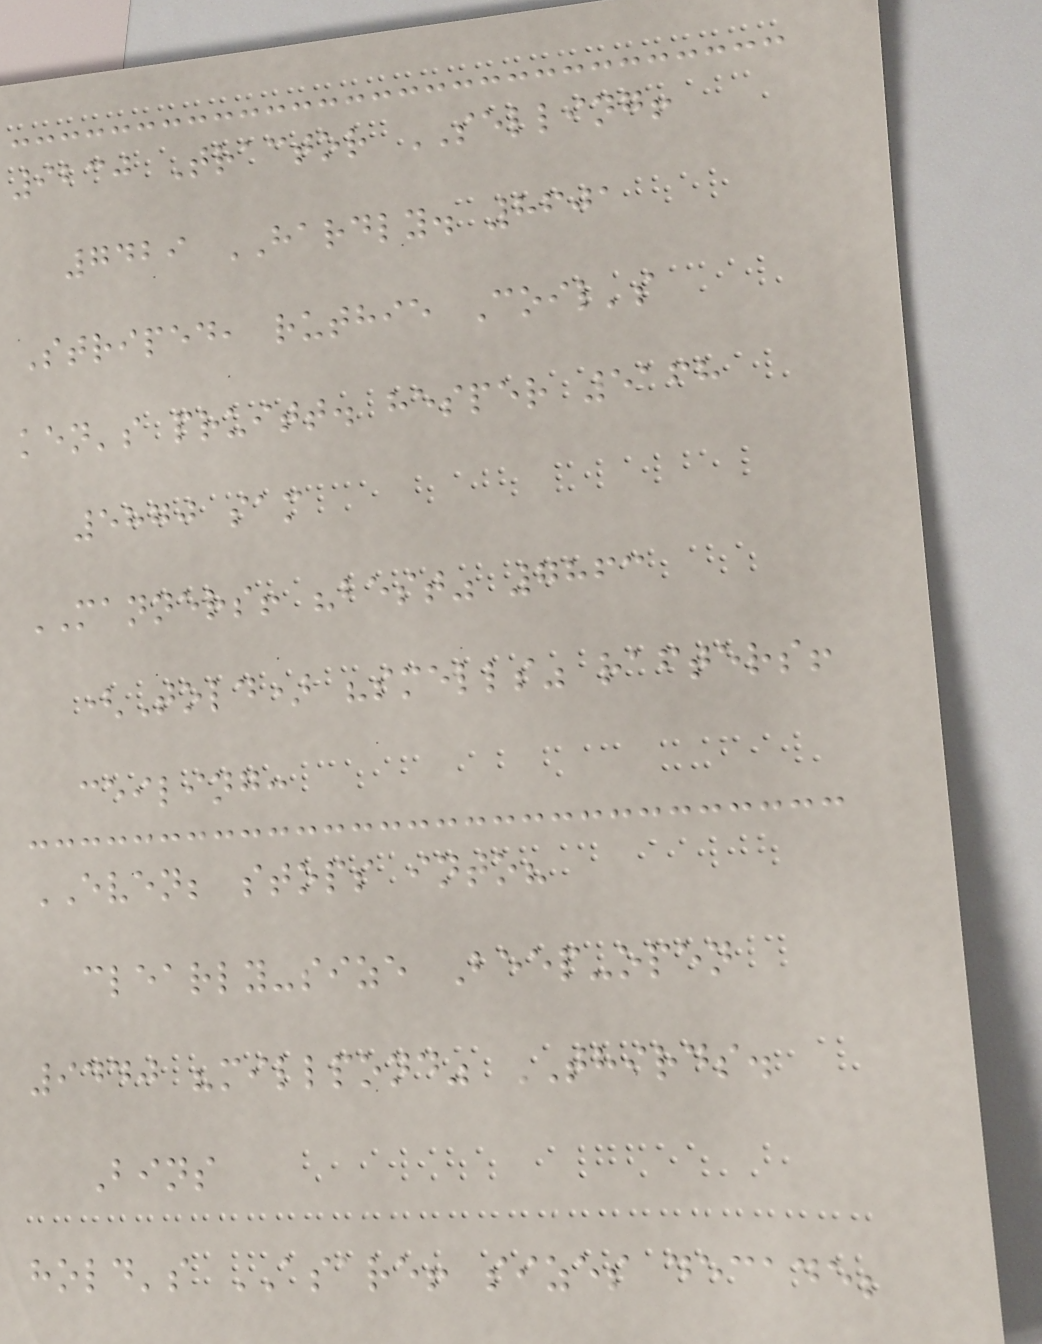9230 Tractor SELLING!
7429 HARDLY. 8601
Striped, ruthie Coil's
ken's pruitt. hesper 5168
5870 sam
MANNERS! "best" 7863
(Told) "smells" rafters!
ceiling:
EVEN; stops into?
clearly-size Beep-open
9440 "millpond" THIRDS.
Bins
hold's ASARE! sizes decade;
